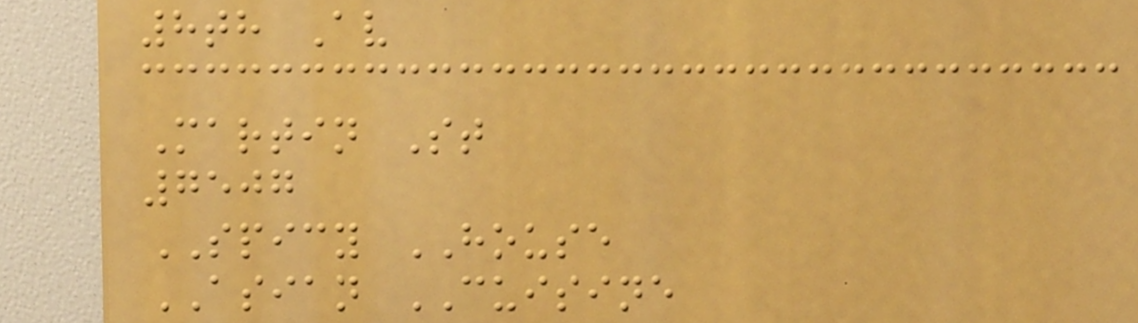8th Av
Martin St
7507
SPICY HOUSE
ASIAN CUISINE
